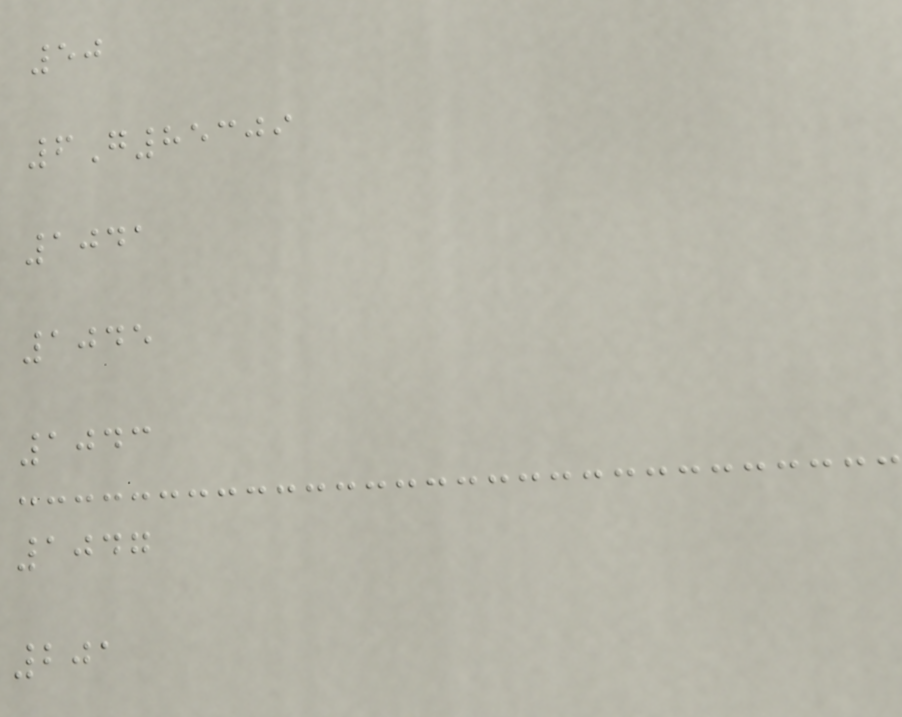50
6G85309
1041
1045
1043
1047
201
